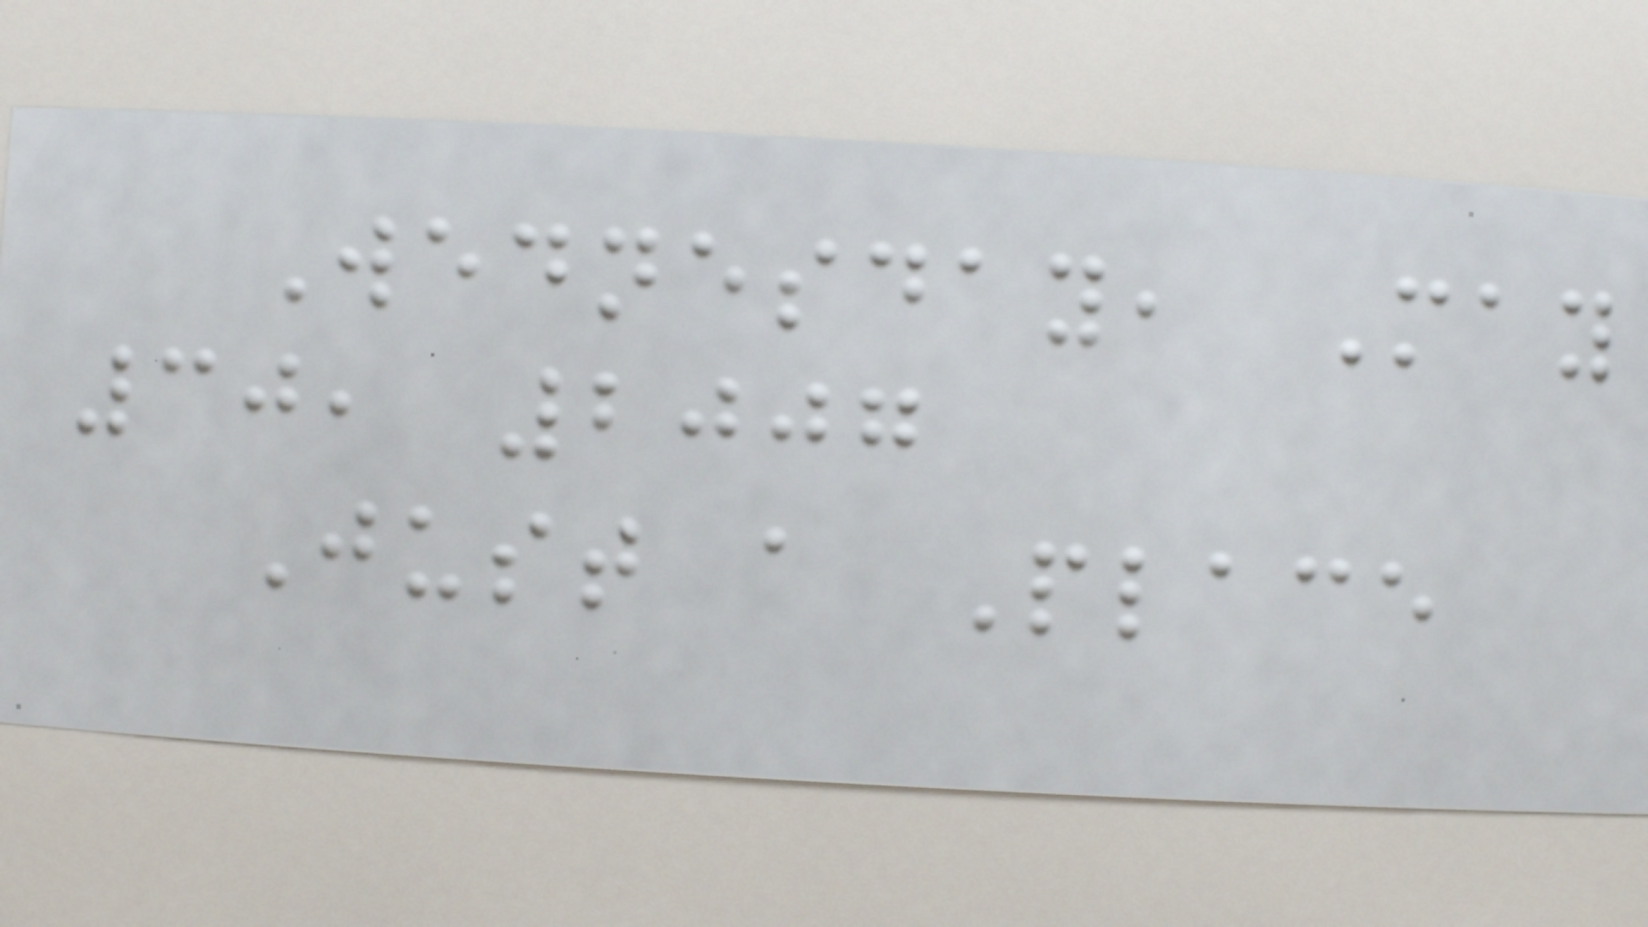Wednesday, May
30, 2007
Just a Place
